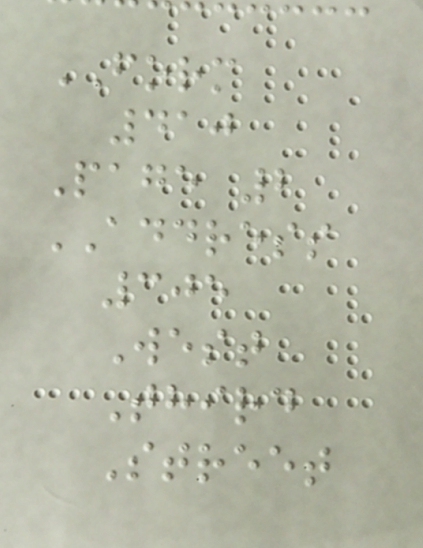FORM
410
Page 2
ADDRESS
305
West
Third
Street
